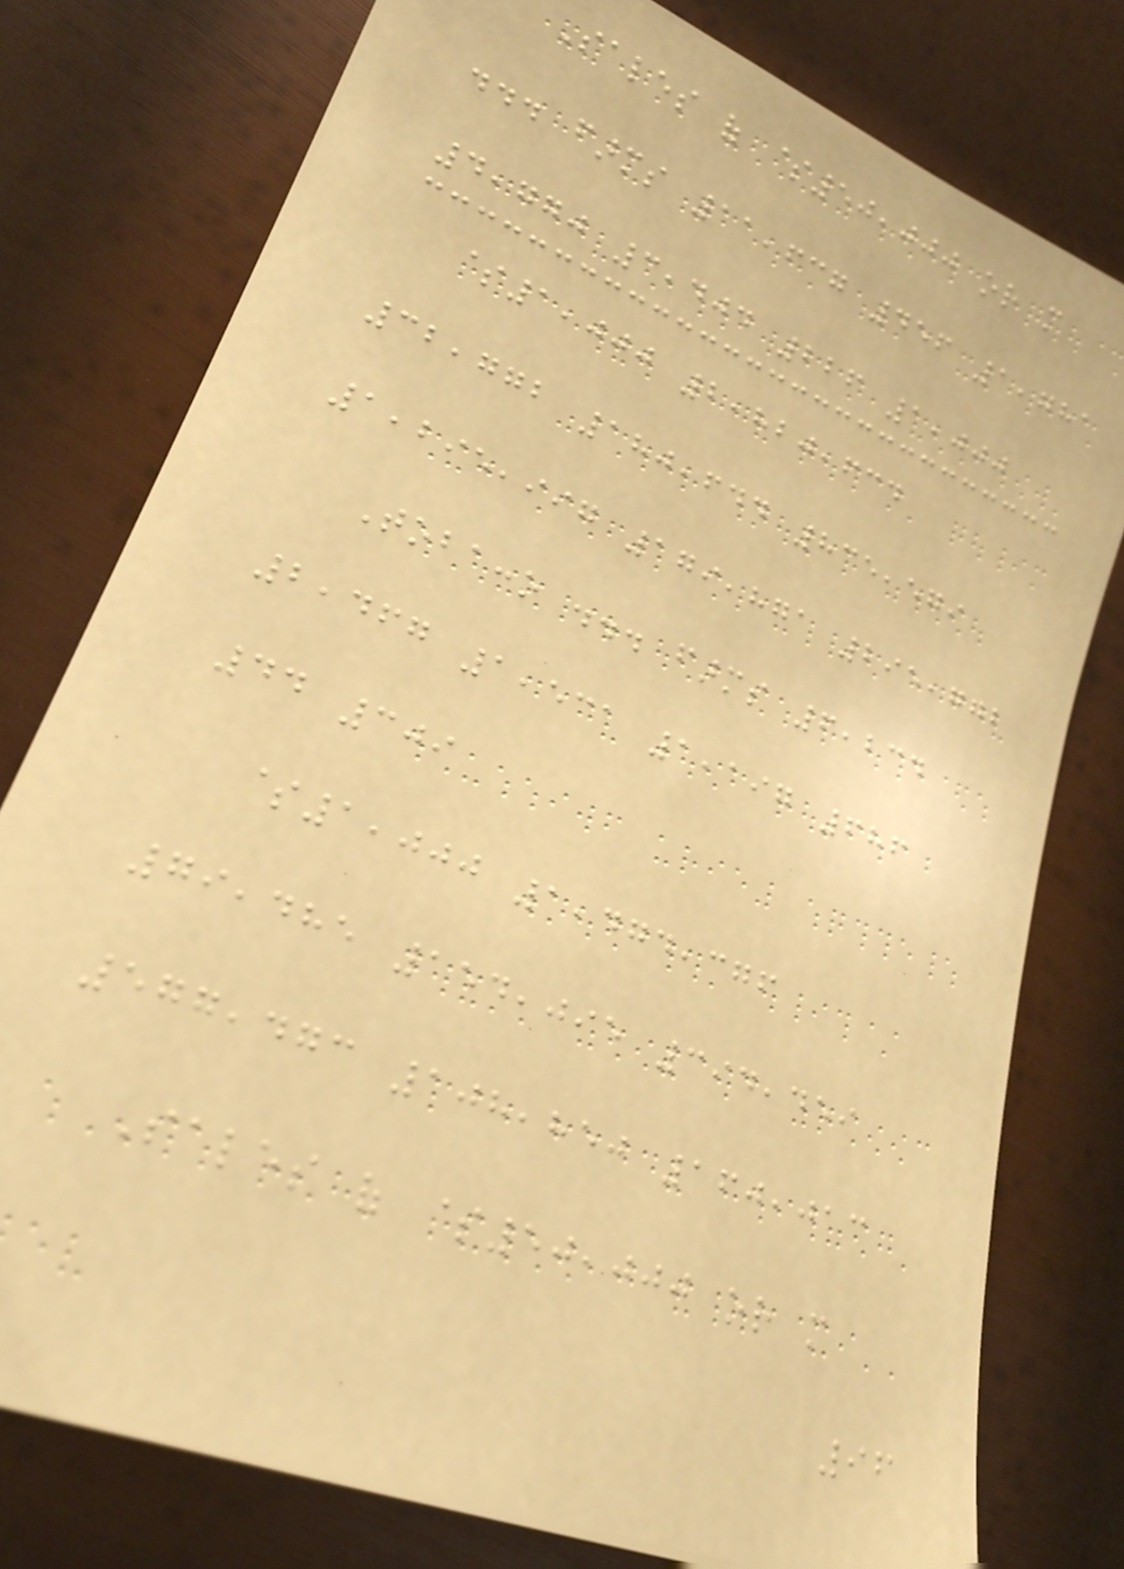Sales of $50,000 or more
... farms 11,637 456 1,781
4,770 3,404 226 1,000
$1,000 2,820,634
32,772 180,644 835,579
1,295,997 179,871 295,772
Tobacco ... farms 6,234
2,467 1,531 1,197 686
44 309
$1,000 1,474,376
79,485 154,095 394,459
577,473 108,850 160,013
Sales of $50,000 or more
96
